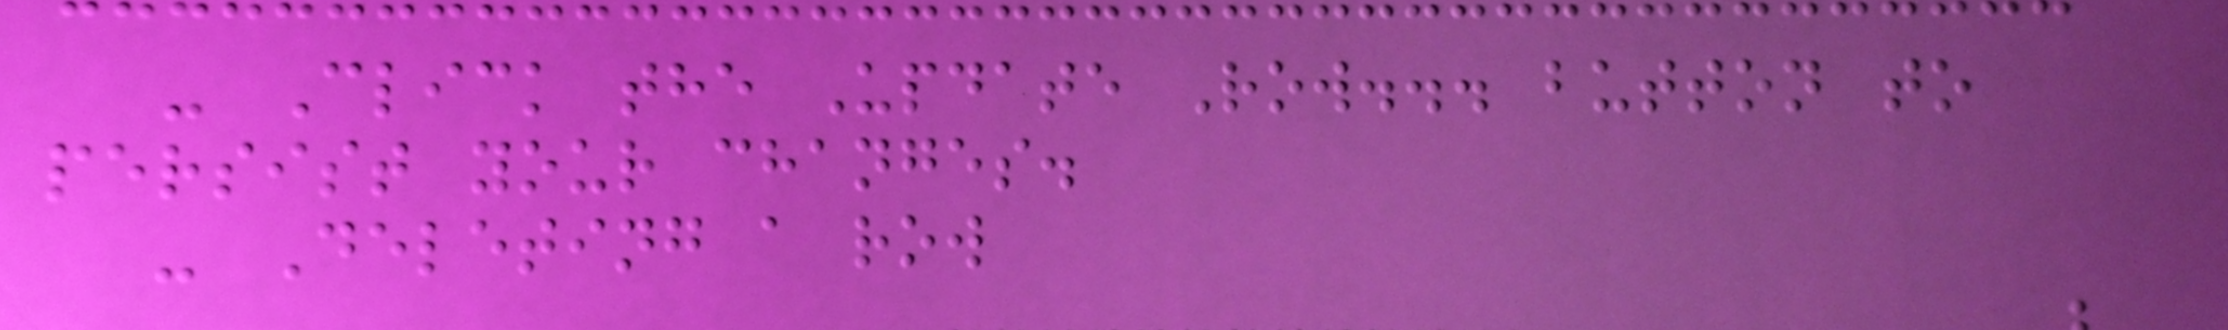- Click the Update Row... button to
persist your changes.
- Deleting a row
